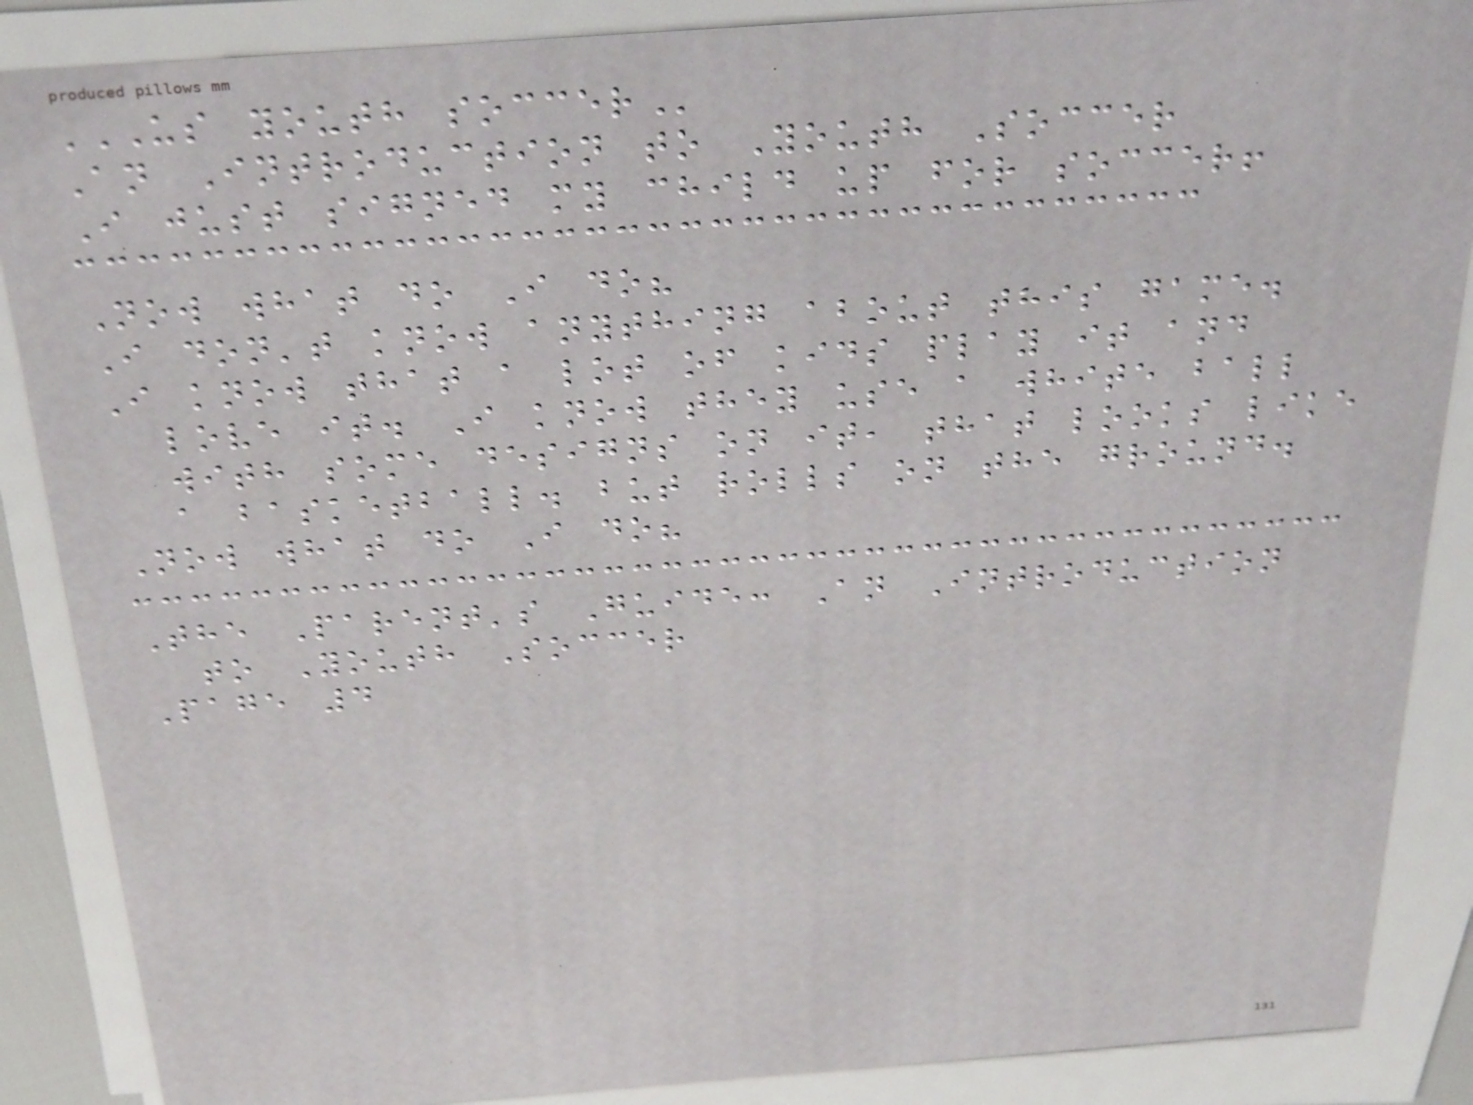US YOUTH SOCCER
An Introduction to Youth Soccer
I just signed my child up for soccer!
Now what do I do?
I don't know anything about this game.
I know that a lot of kids play it and
love it. I know they use a white ball
with some designs on it, that looks like
a basketball. but rolls on the ground.
Now what do I do?
The Parent's Guide: An Introduction
to Youth Soccer
Page 4
